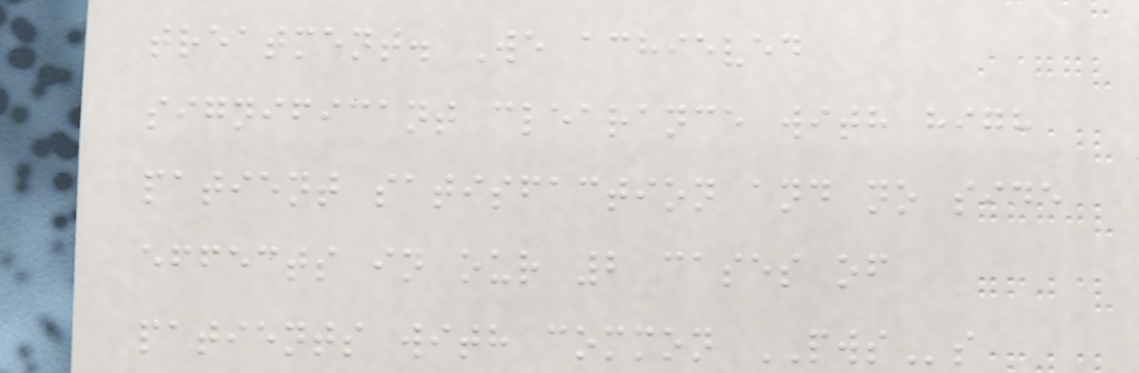treatment. We achieved
significant clearance with high
patient satisfaction and no side
effects in our 2 cases of
patients with common PWSs
